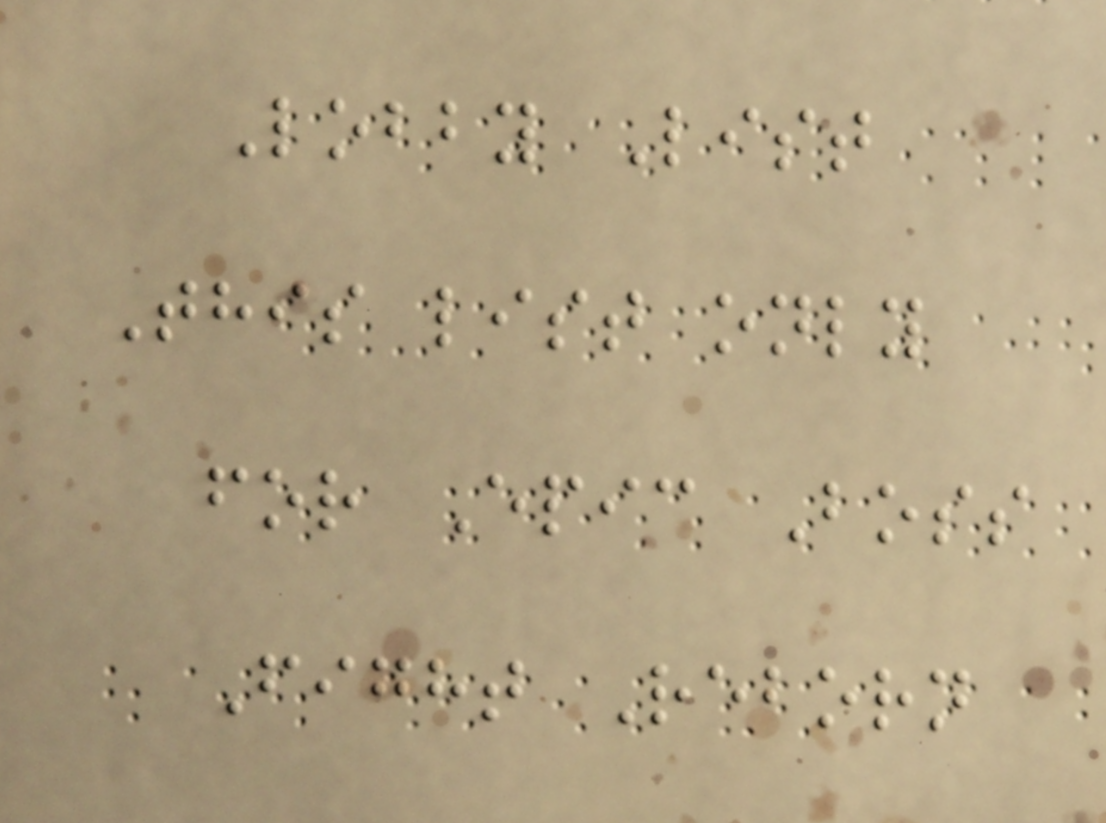Lobby List
This list only
for Epic Boss
Fight Reborn
